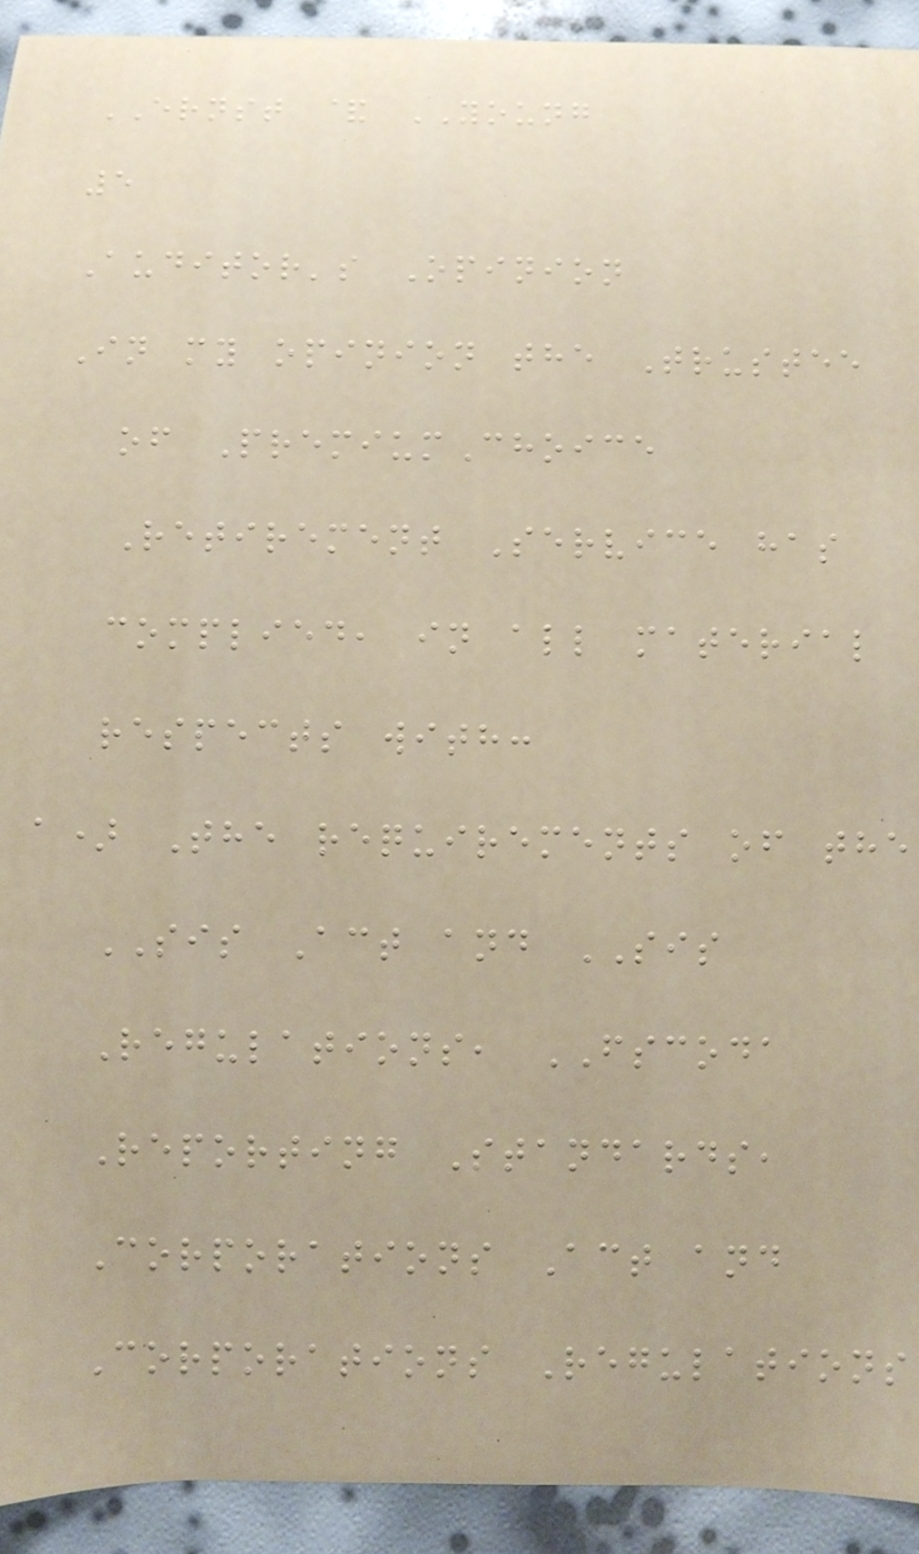ERNST & YOUNG
5
Auditor's Opinion
In my opinion the Trustee
of PremiumChoice
Retirement Service has
complied, in all material
respects with:
a) The requirements of the
SIS Act and SIS
Regulations, FSCODA
Reporting Standards,
Corporations Act and
Corporations Regulations
